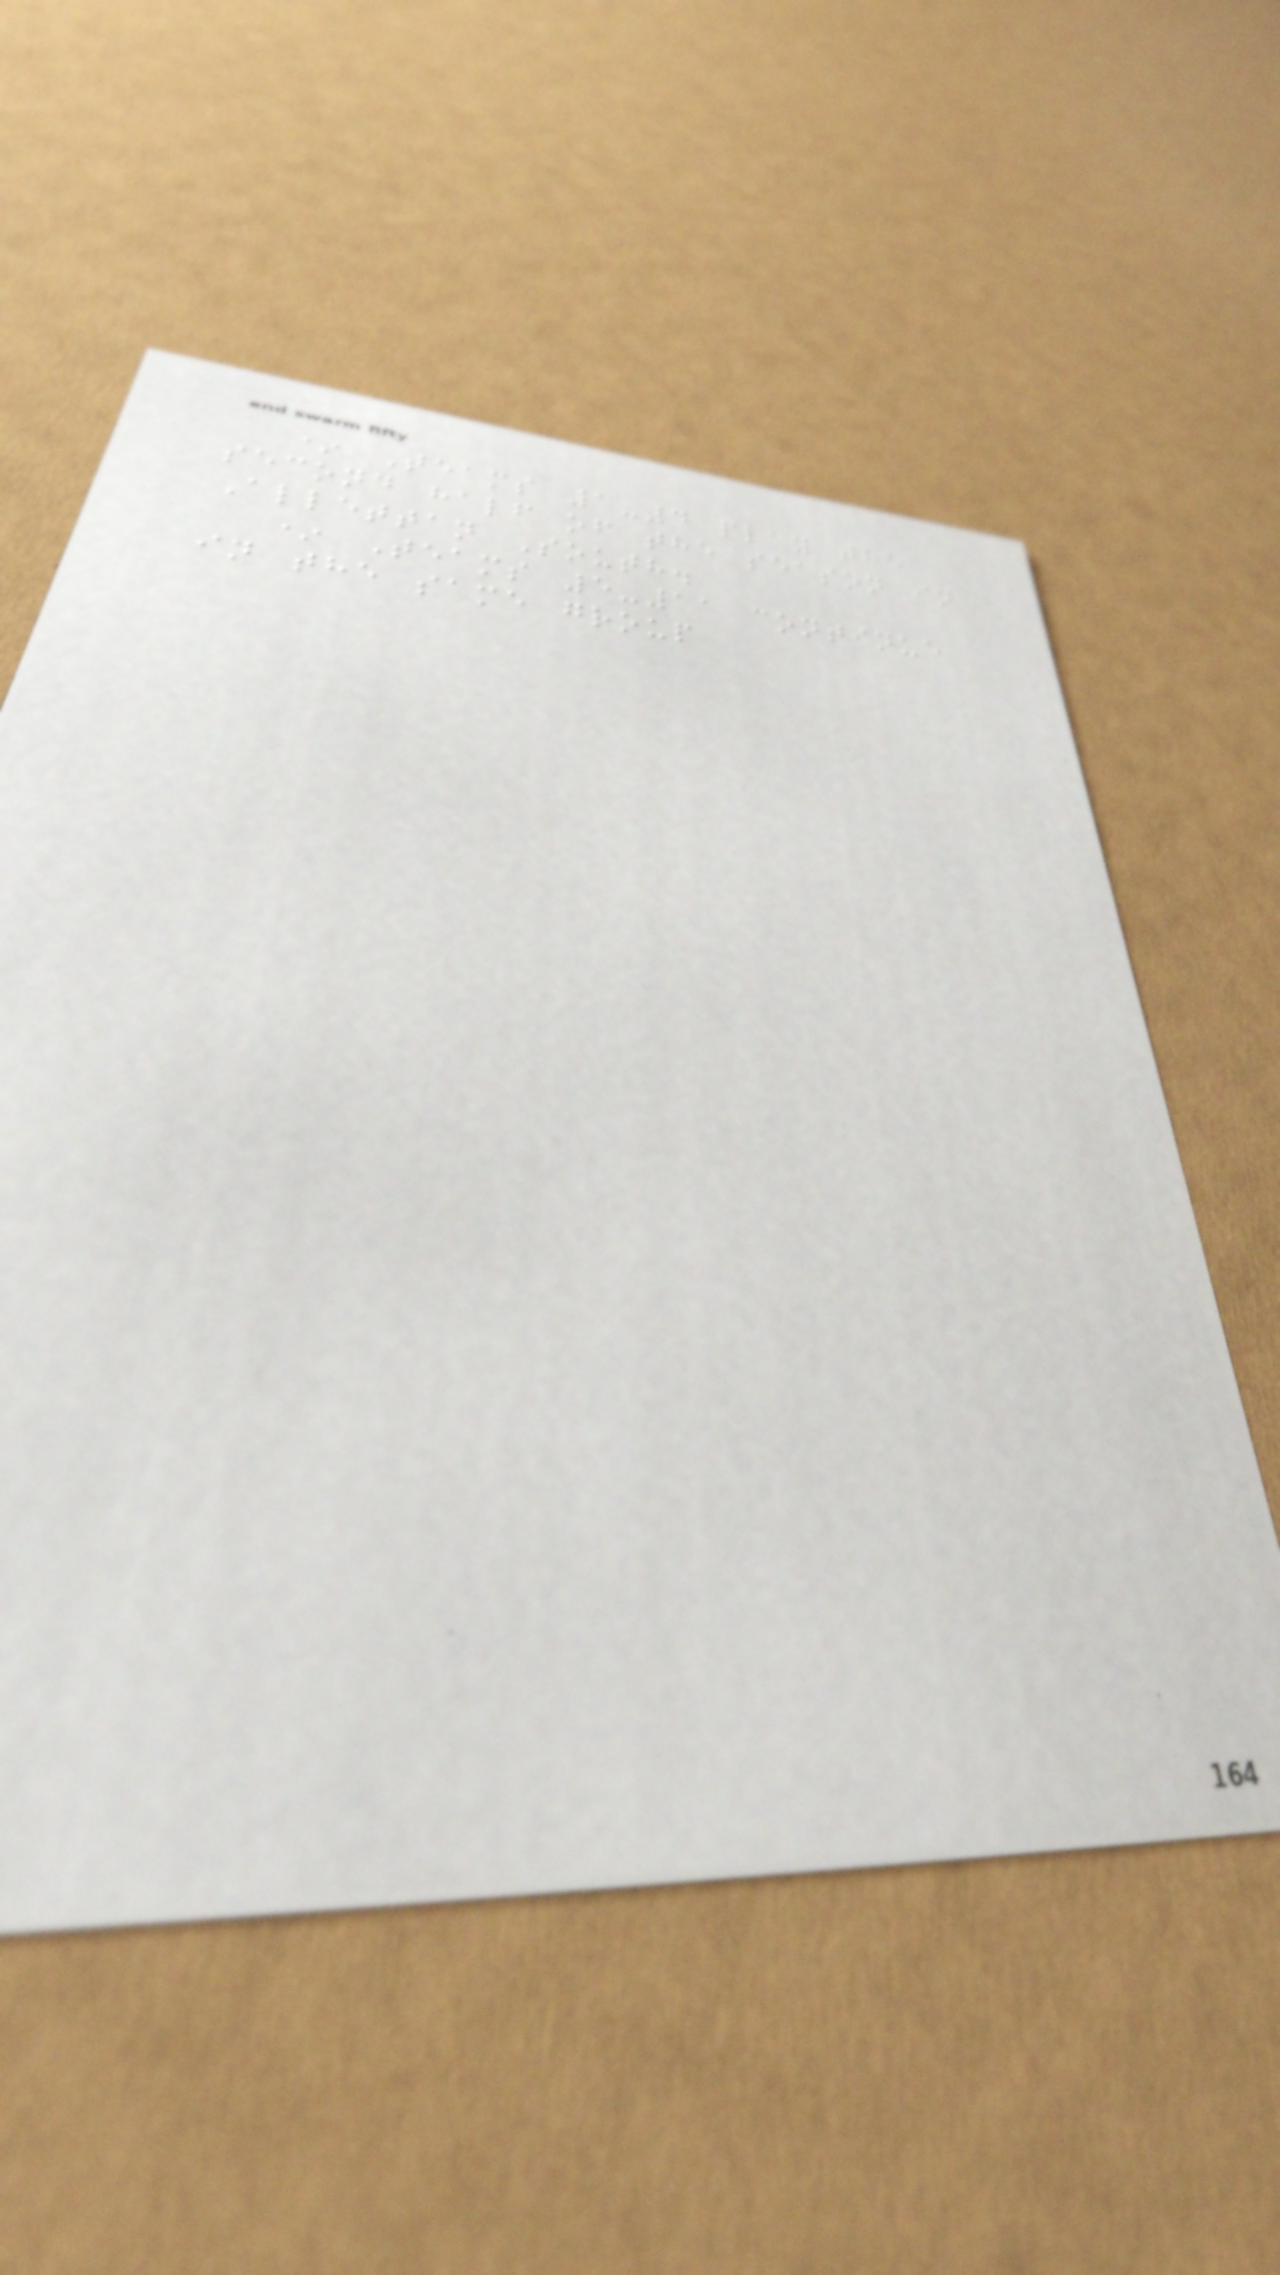* Teams 1-4 play the
second half of the season in
Allettan South.
* Teams 5-11 continue
in the same group
